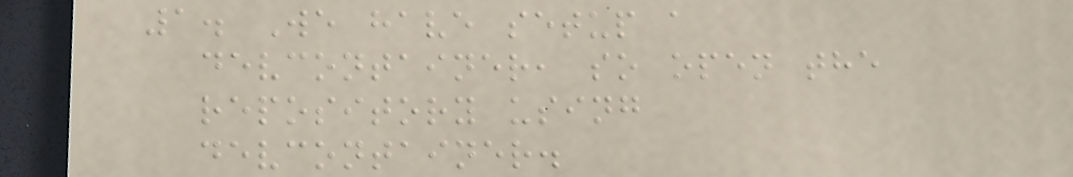1. We have setup a
devcontainer, so open the
repository using
devcontainer.
